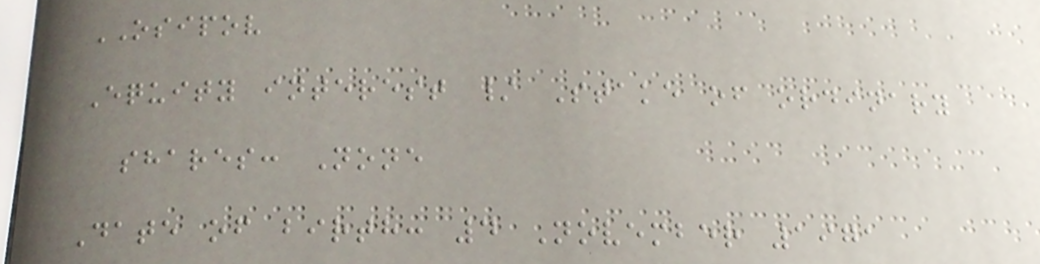OSIPOV
Equity interest / Stake of ordinary
shares: None
Date of birth: 4 November 1971
